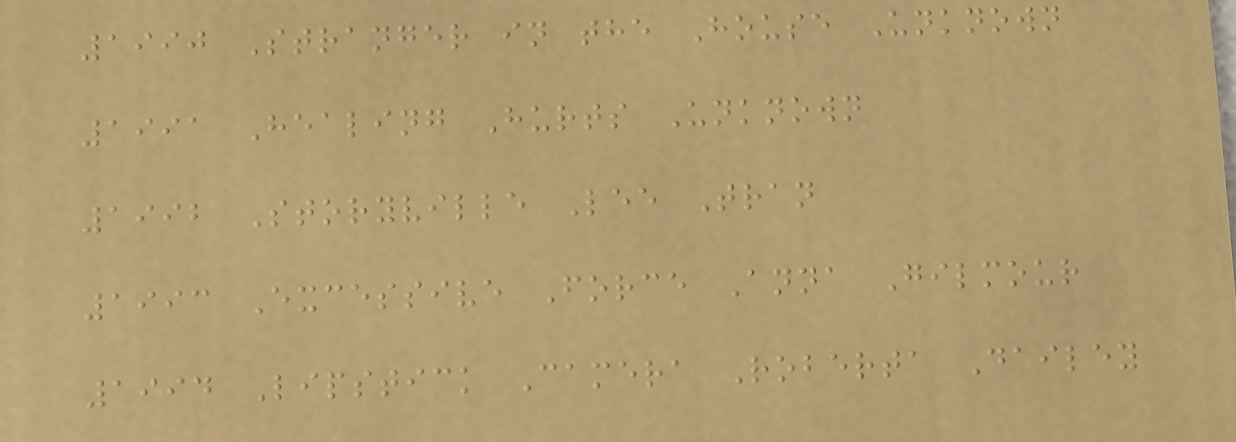1990 Stranger in the House Unknown
1991 Healing Hurts Unknown
1992 Storyville Lee Tran
1993 Excessive Force Anna Gilmour
1994 Lipstick Camera Roberta Dailey
